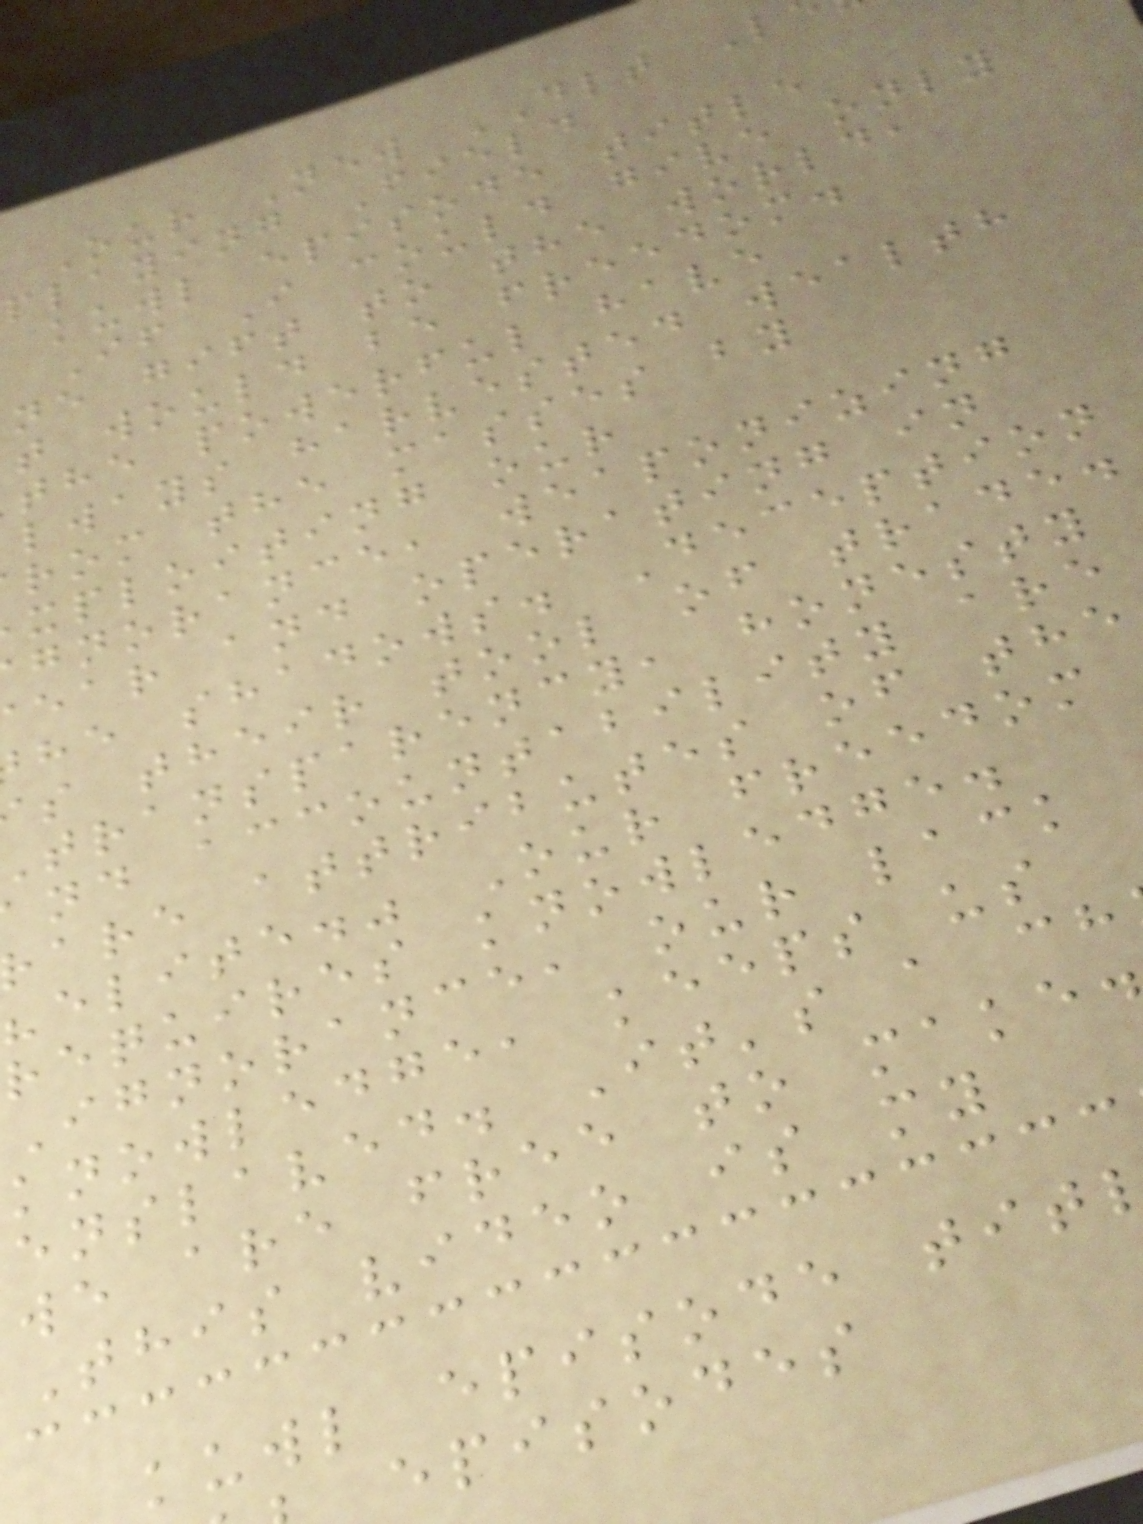Our New DLT L
playing Field
kuwl episode title
If I could give only
ne gift to the world,
t would be freedom.
the powerful have
lways harvested wealth
rom the masses by
xploiting our
gnorance, weaponizing
ear and operating in
he shadows. Deception
s their tool of trade.
transparency, honesty
nd accountability are
are attributes of the
"elite." Our freedom
requires knowledge.
Ignorance, our lack
knowledge, keeps us
enslaved. It's a ch
we are free to make.
This video is my
kuwl episode tit
episodes
